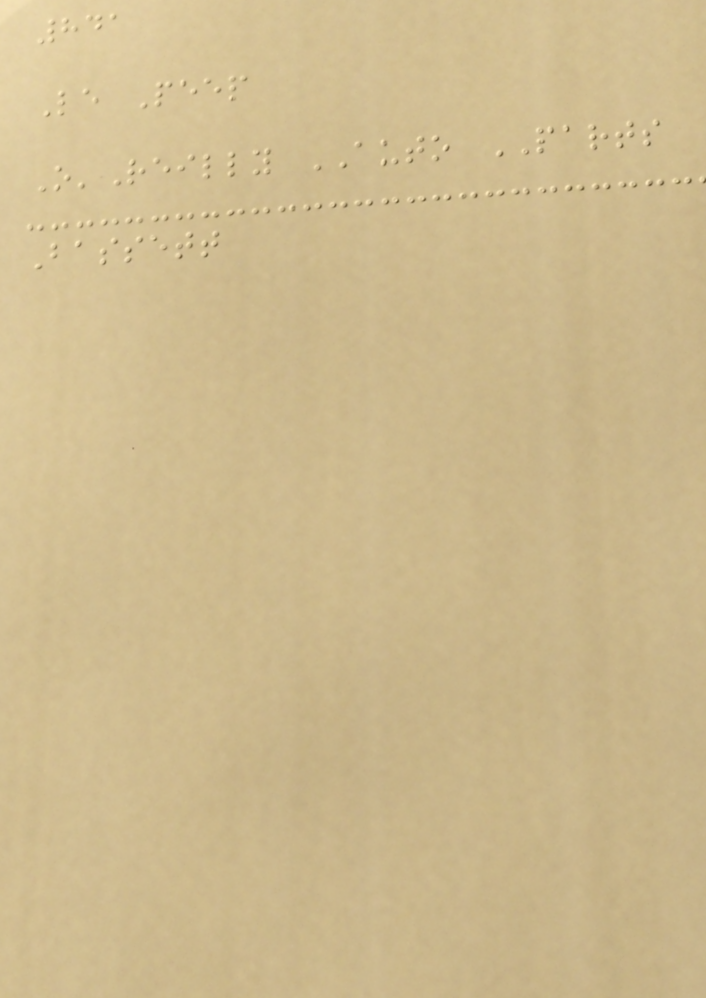841
Le Peep
O'Reilly AUTO PARTS
Bassett
